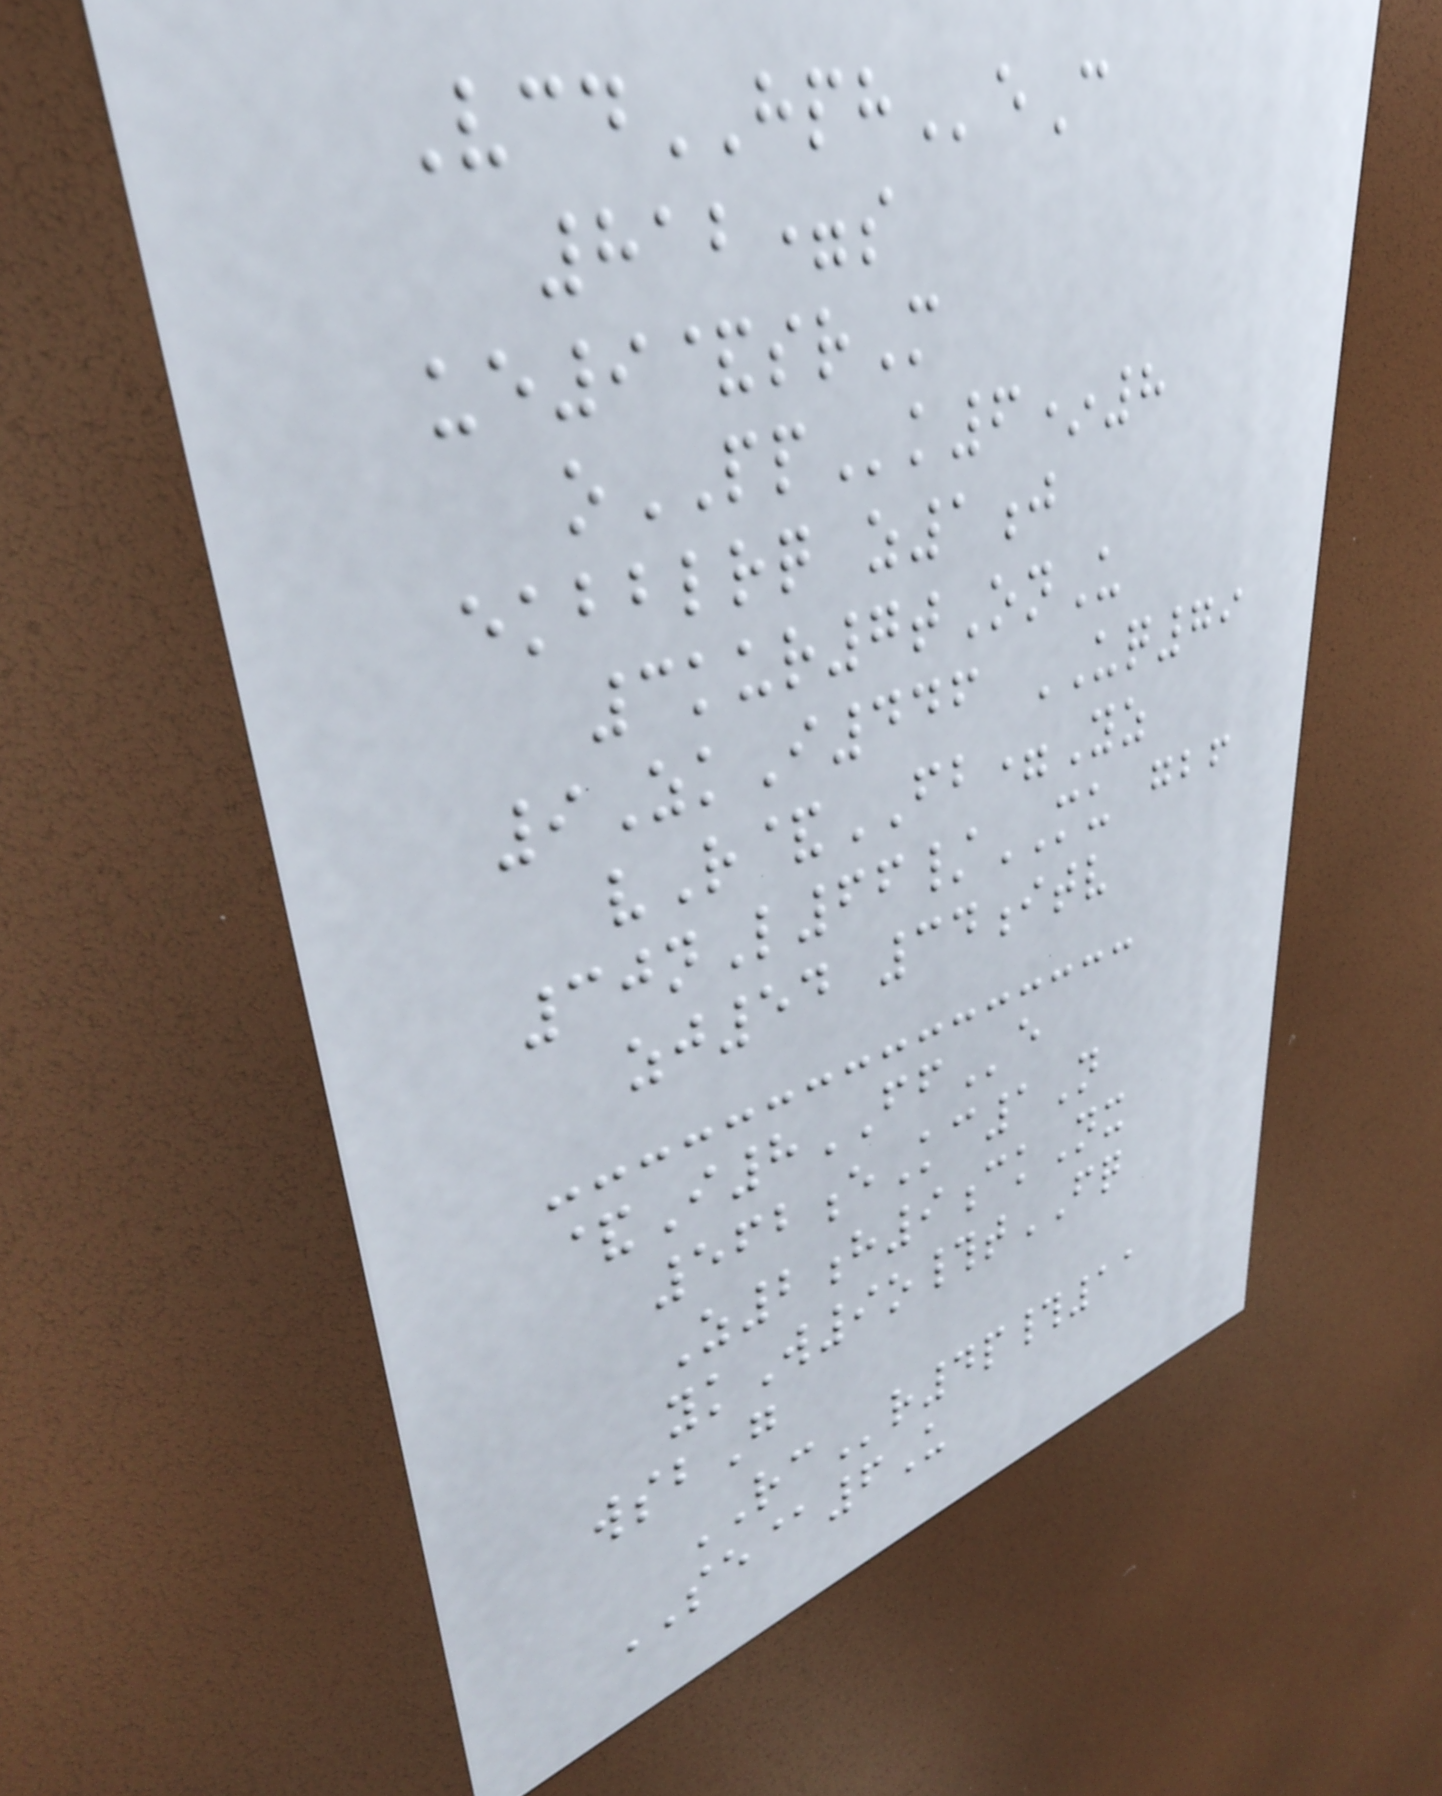VcdHPHeC
812=s
ue9&srM
oPPk6*8
ekbblrq z1j
3kur7tOnU
9ZkI446 UQ79
vR&FB=Yz
30nL66/MU gbf
zj54 34itv
&I8FFe
562eKc1N
Z2h9ckNx
ykW9o#tFQ
wsbG
RCr4p#11
SE@6U
